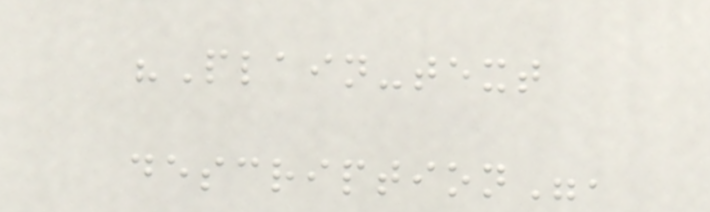"Plain-text
description",
